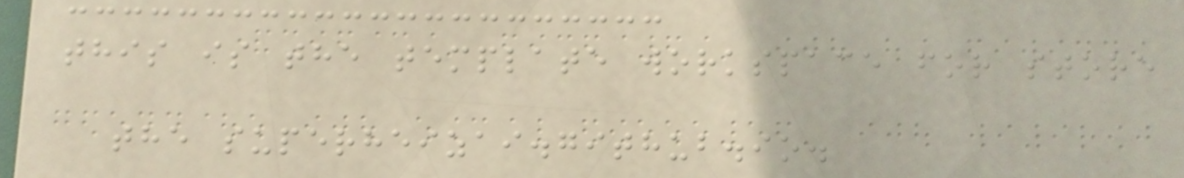this is the template workspace for store
the superheizai.github.io.
